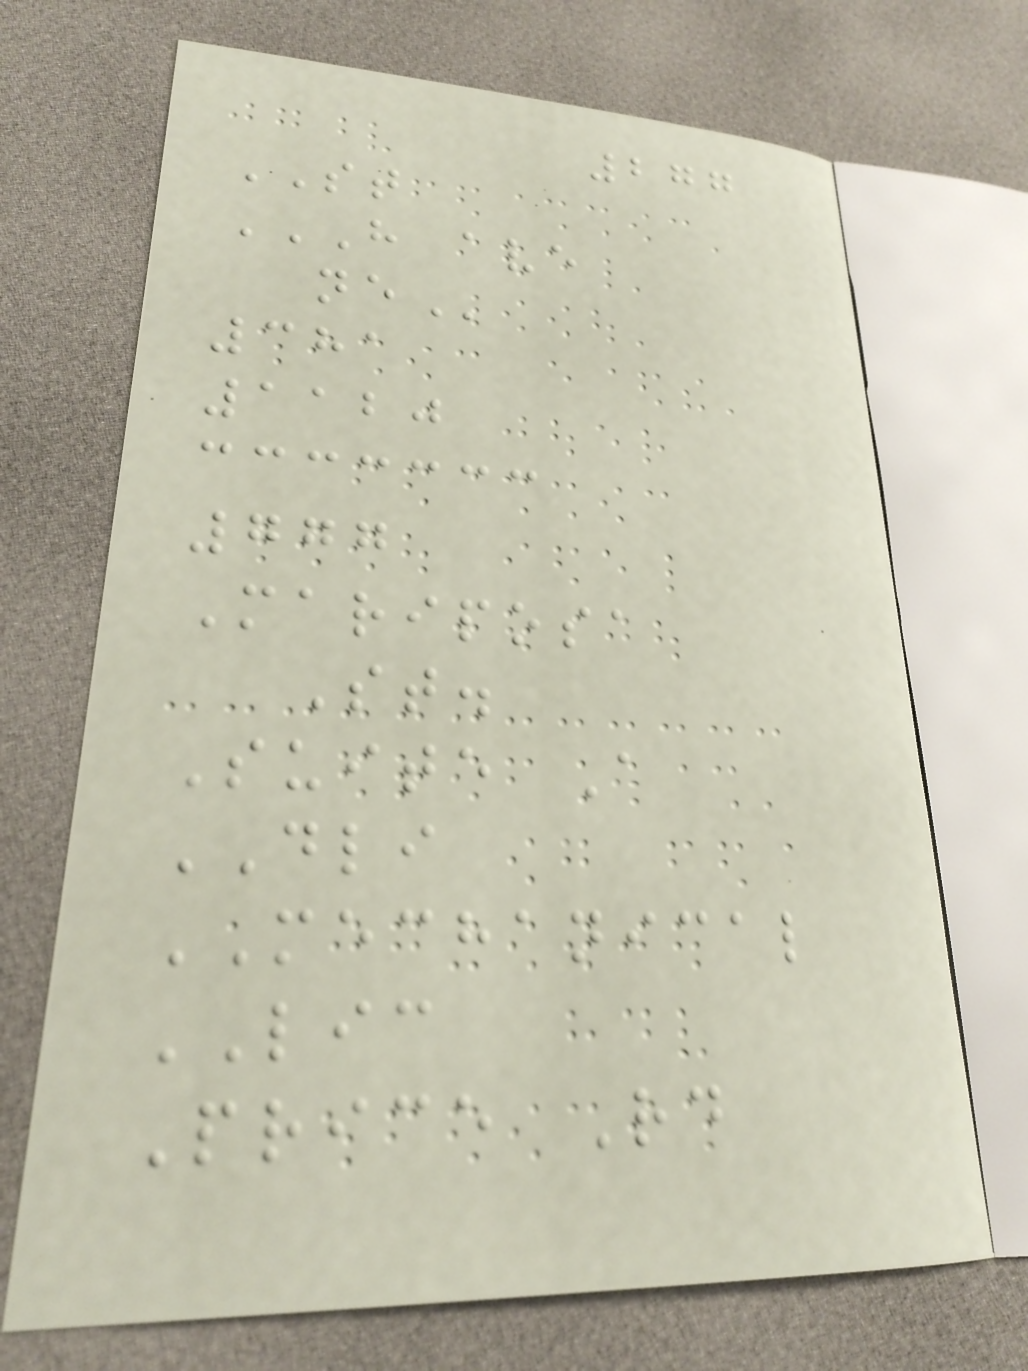277
ST
H AVE
NE
381
1120
777
Mariposa
St.
Suite A
DLI
MECHANICAL
LIC
Price Rd
